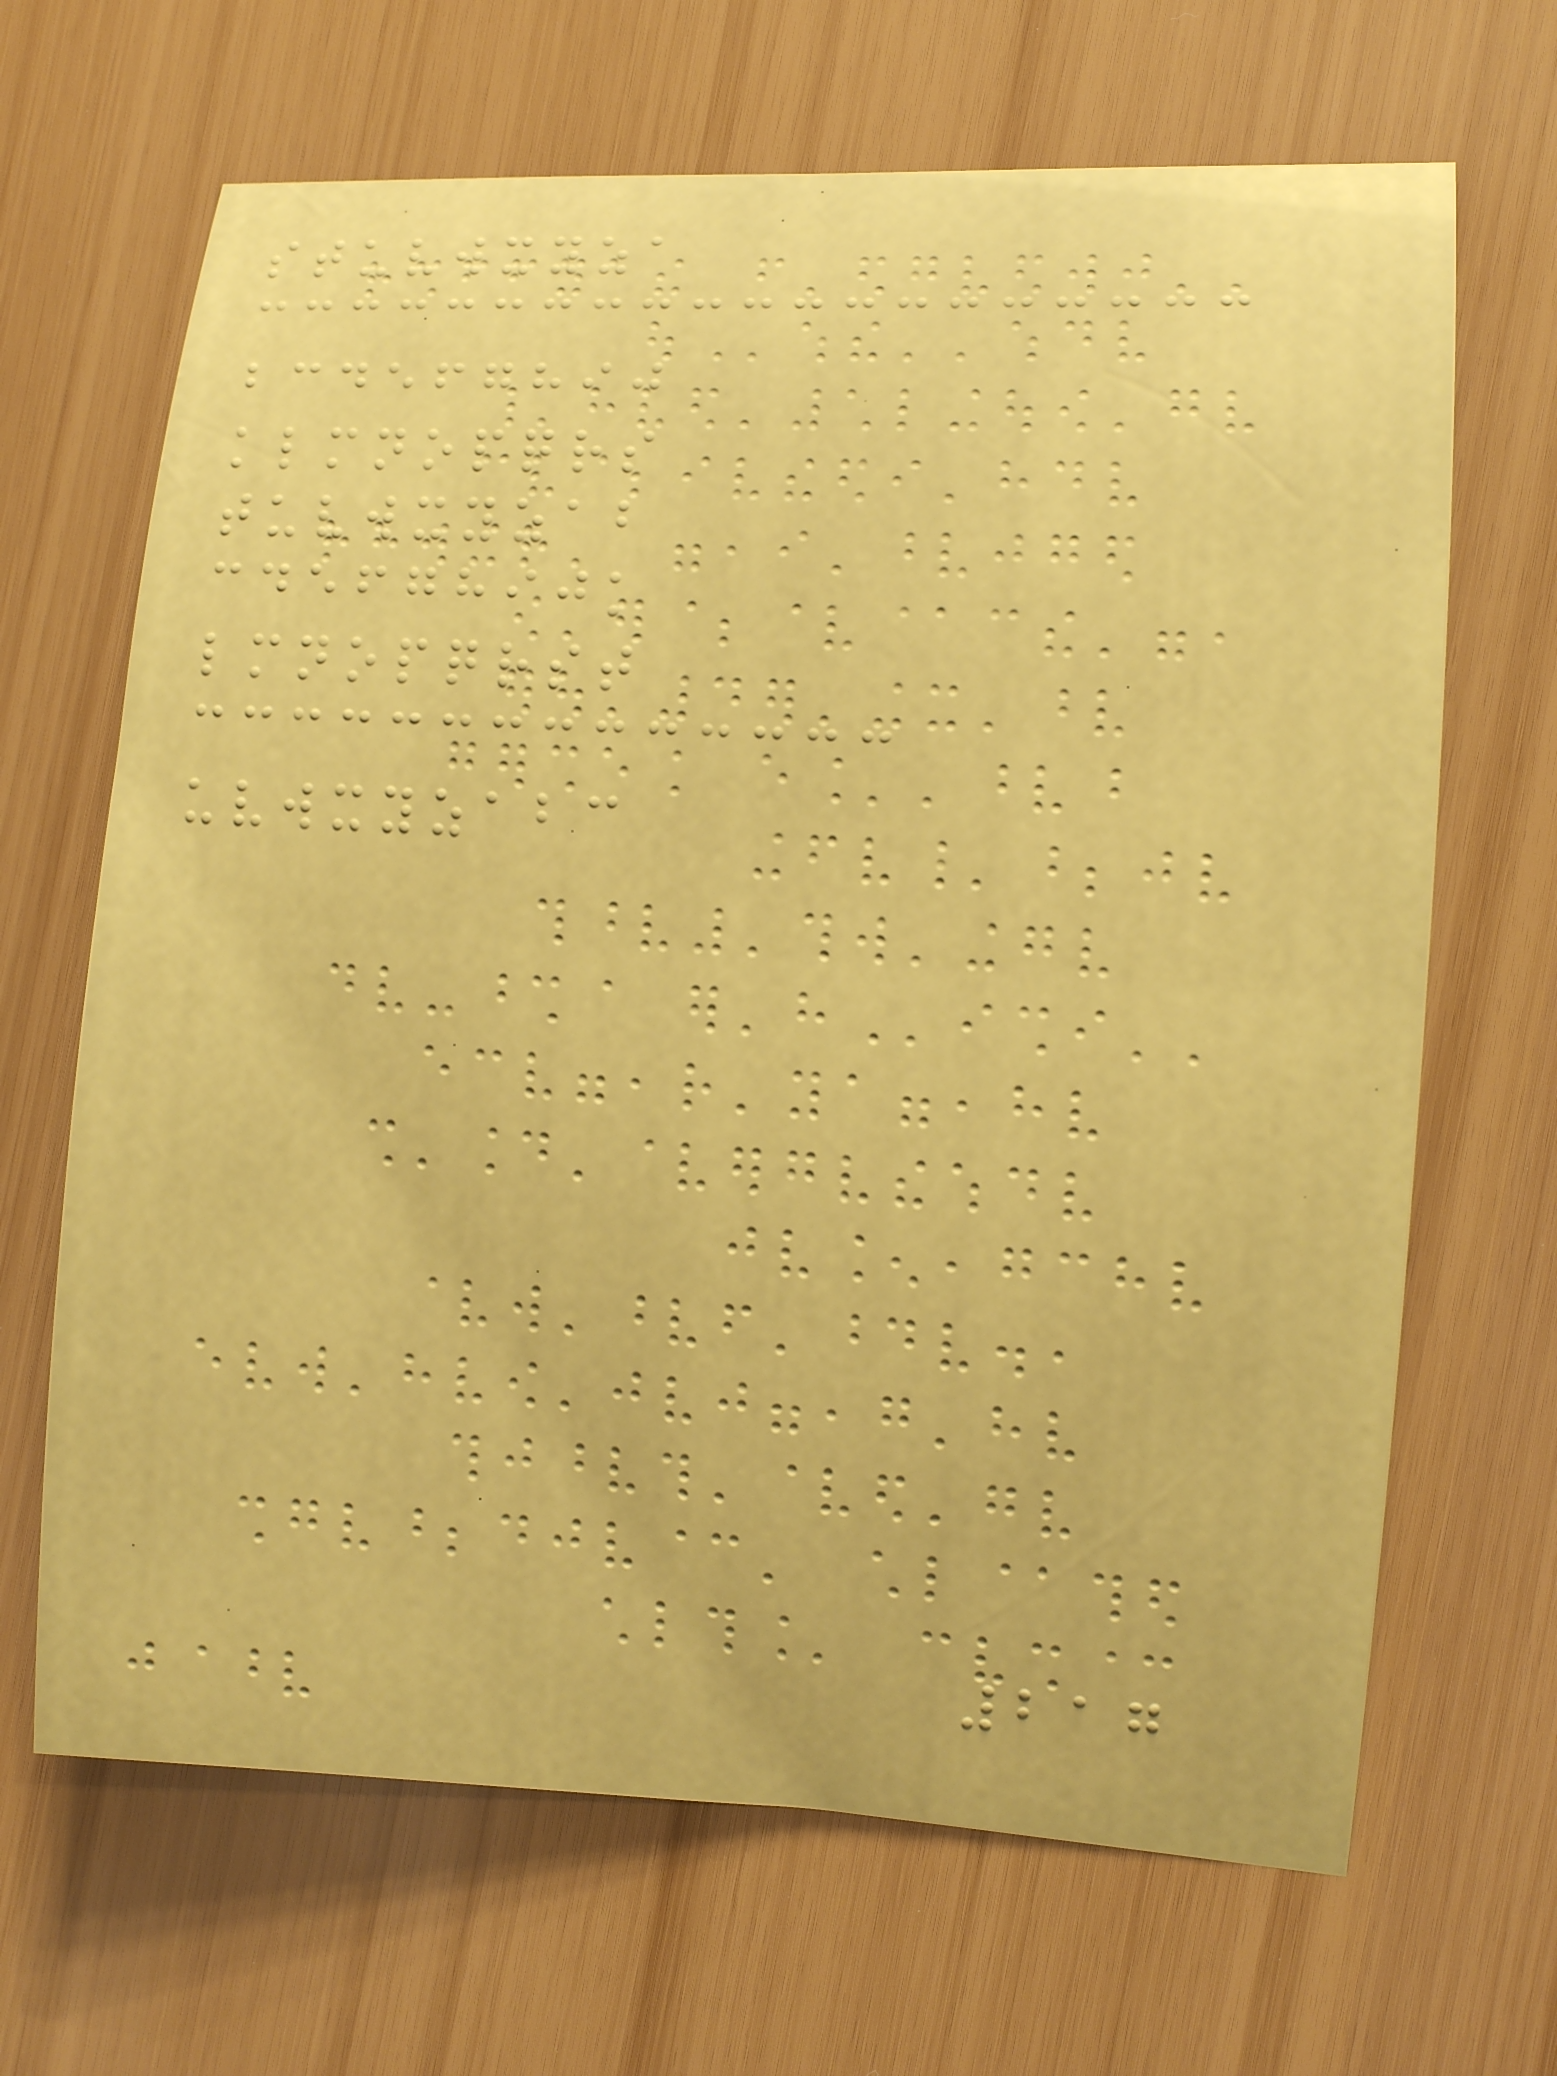stuvwxyza
bcdefghij
klmnopqrs
tuvwxyzab
cdefghijk
lmnopqrst
uvwxyzabc
217
